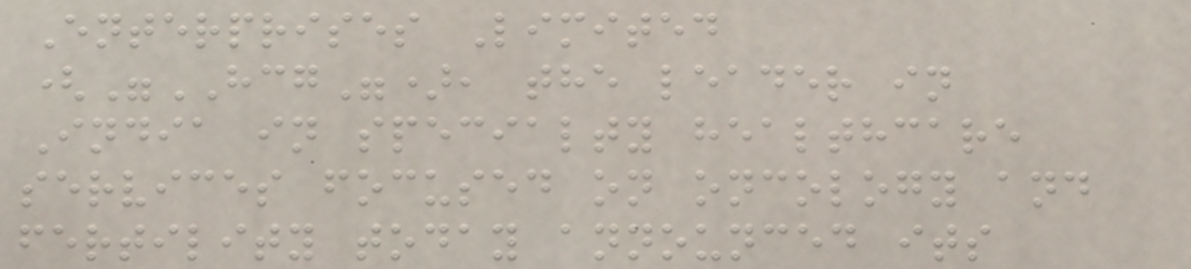Enterprises Limited
("HCG"), the leader in
India in specialty healthcare
services focused on oncology and
fertility today announced its
